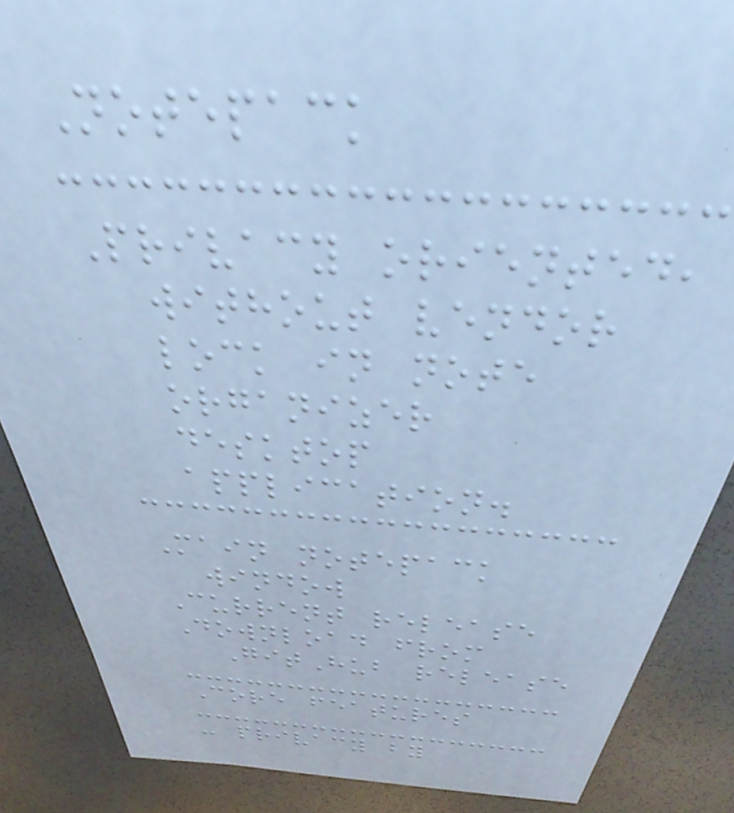Notepack
Privacy oriented,
without vendor
lock in note
organizer
desktop
application.
Main notepack
window
Current release
Download from
GitHub release
Core features
- privacy by
